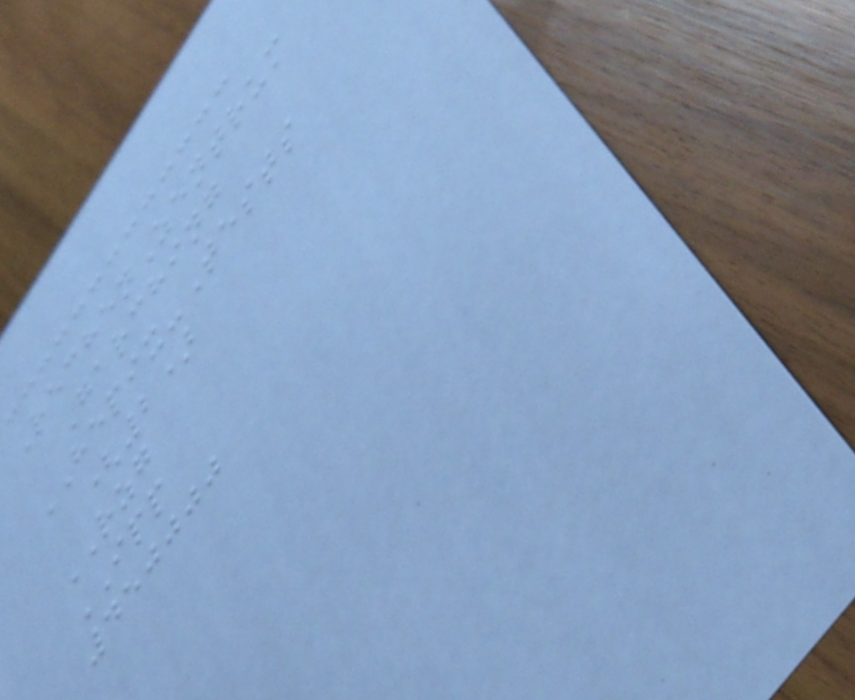RechenZentrum
Garching
HEPIX-Tests
(2)
RZG
IPP
450000
